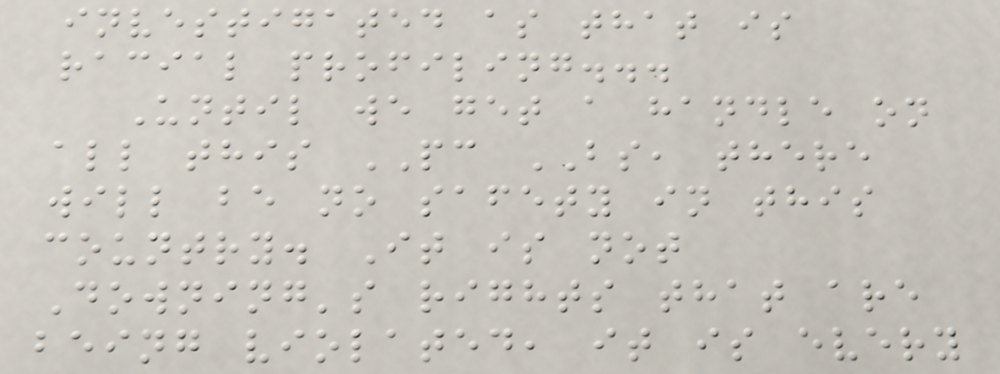investigated as that is
racial profiling...
Until we get a handle on
all this PC BS, there
will be no safety in this
country. It is not
Downing's rights that are
being violated, it is every
